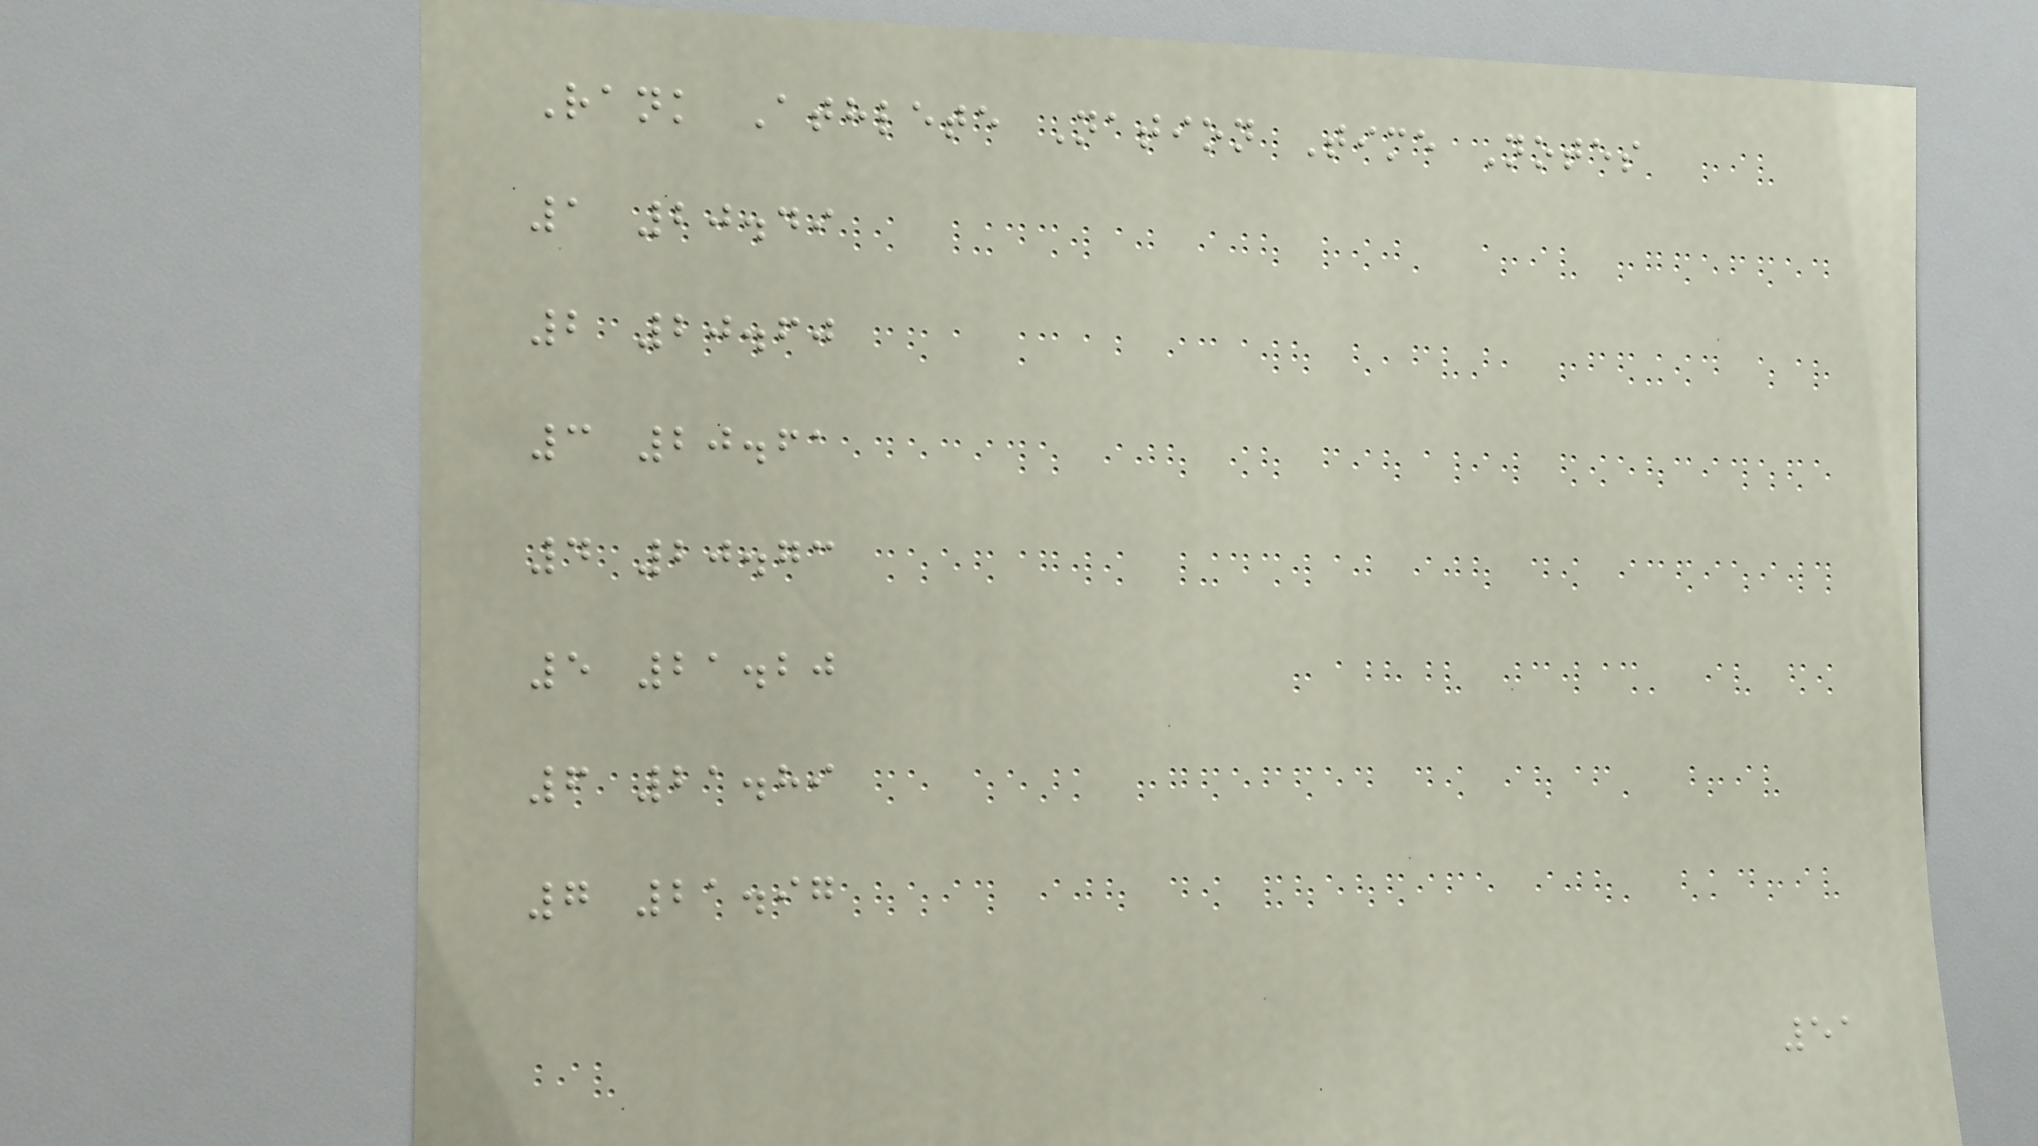Rank Athlete Nation Time Notes
1 20.49
2 20.60
3 20.61
4 20.73
5 21.20
6 21.89
7 21.97
51
